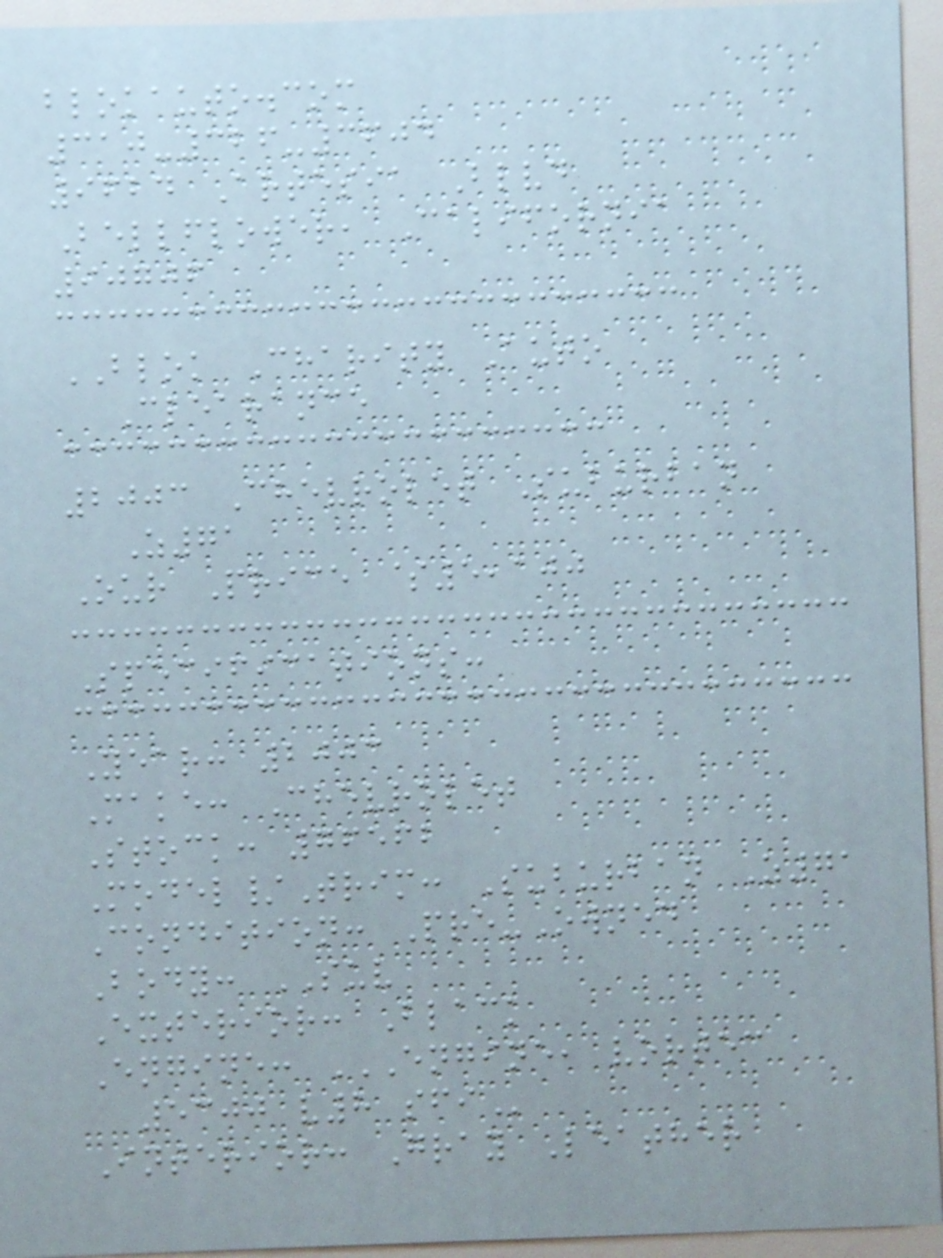blokauto.com
310-326-3604
9624 Artesia Blvd
Bellflower, California
90706
BLOK Charity Auto
Clearance
2003 Chevrolet Suburban
Z71
Our Price $5,100
Specifications:
Year: 2003
Make: Chevrolet
Stock: 76562
Model/Trim: Suburban Z71
Condition: Pre-Owned
Body: SUV
Exterior: Black
Engine: ENGINE, VORTEC
5300 V8 SFI
Interior: Gray Leather
